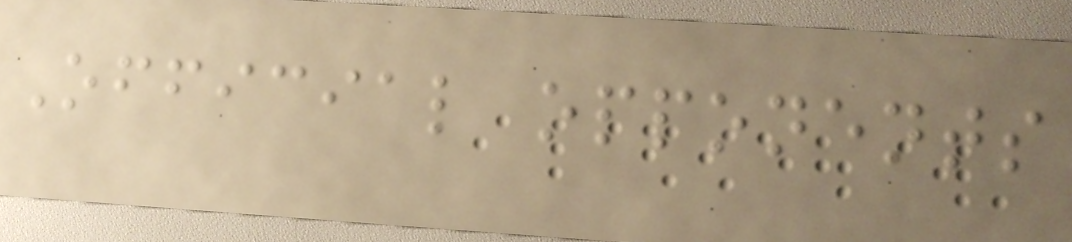Official opponents
